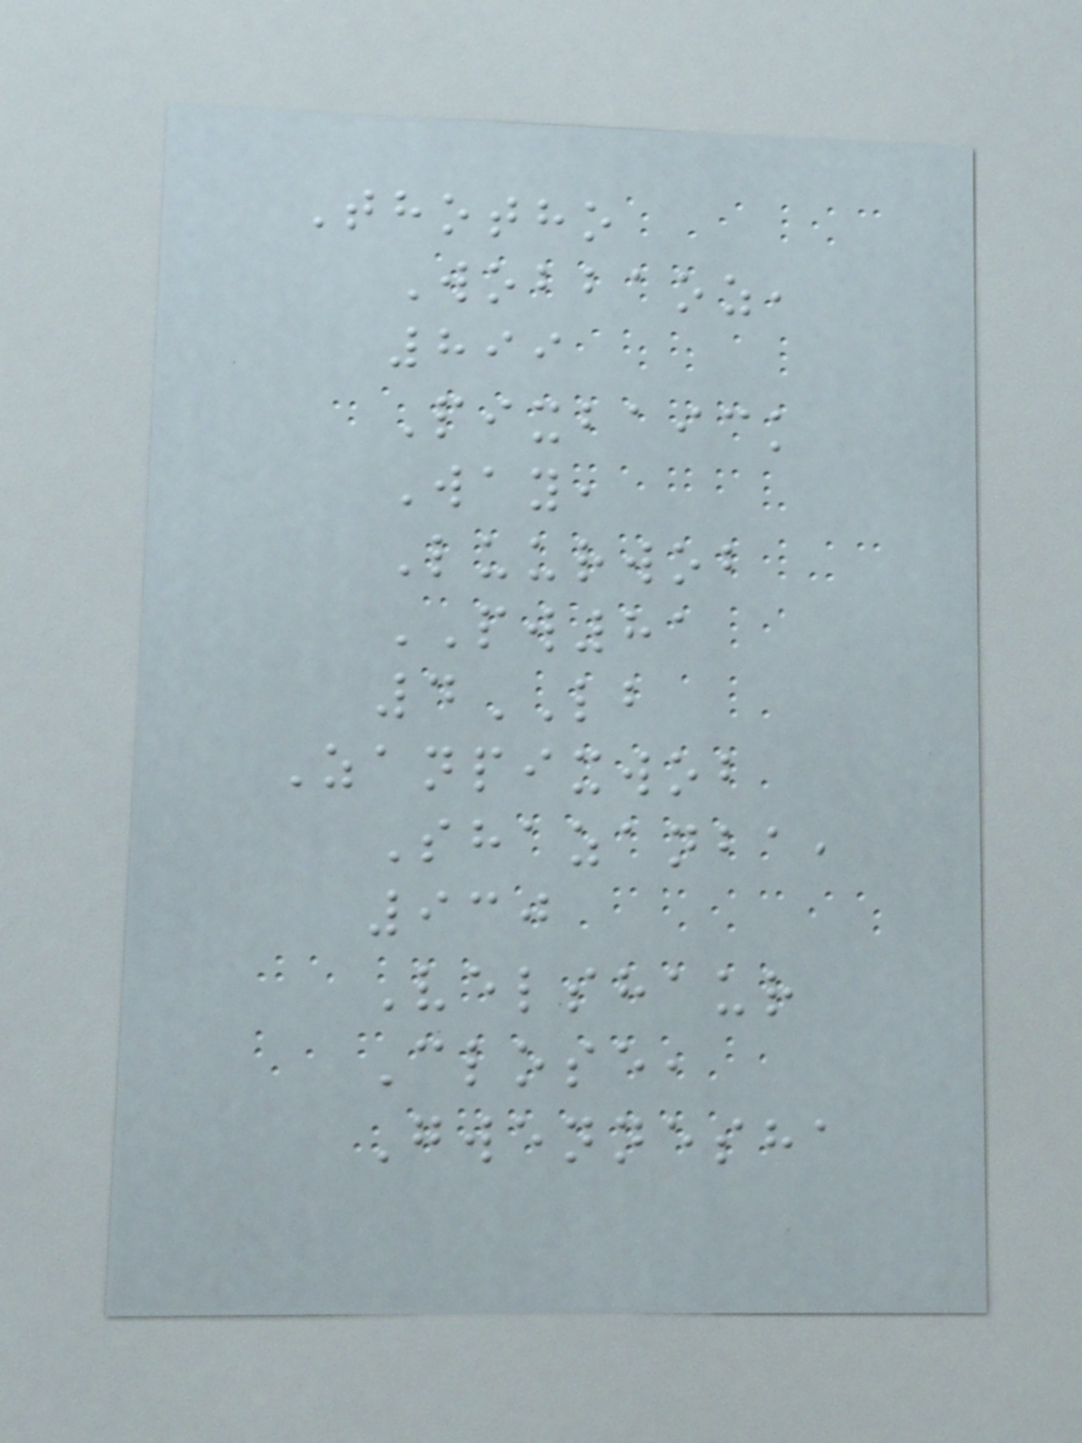Thotho
Wobbaoz,
899
Pixbaick
Way,
Luurwob
PW81
4LB
Zanpixwob
Shazanba,
930
Velshaur
Close,
Gwennesha
